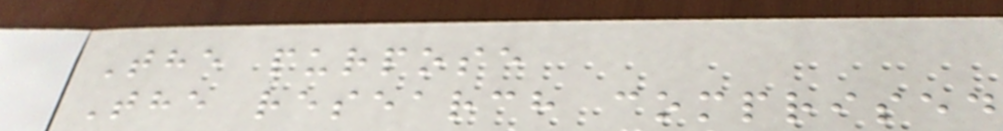The purpose
The research comprised
